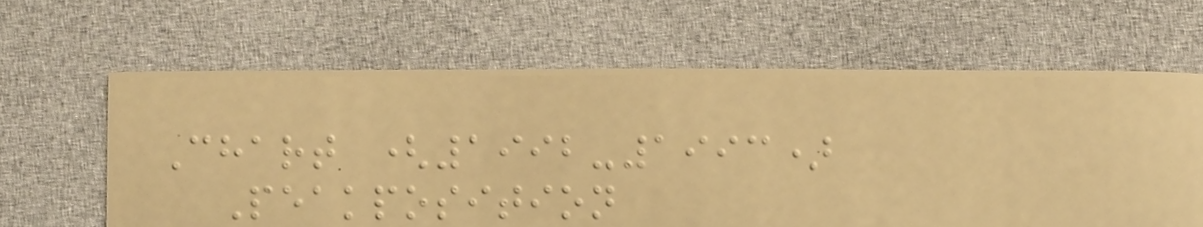Chart (1992-1993)
Peakposition
